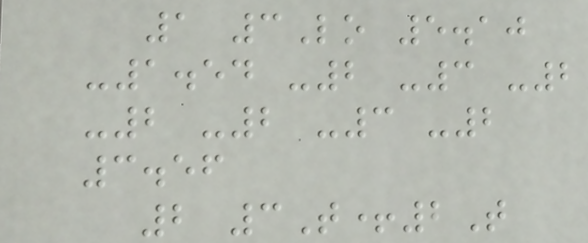1 3Lo 5.10
-1.54 -2 -3 -2
-2 -2 -3 -2
3.56
2 3T+2T
